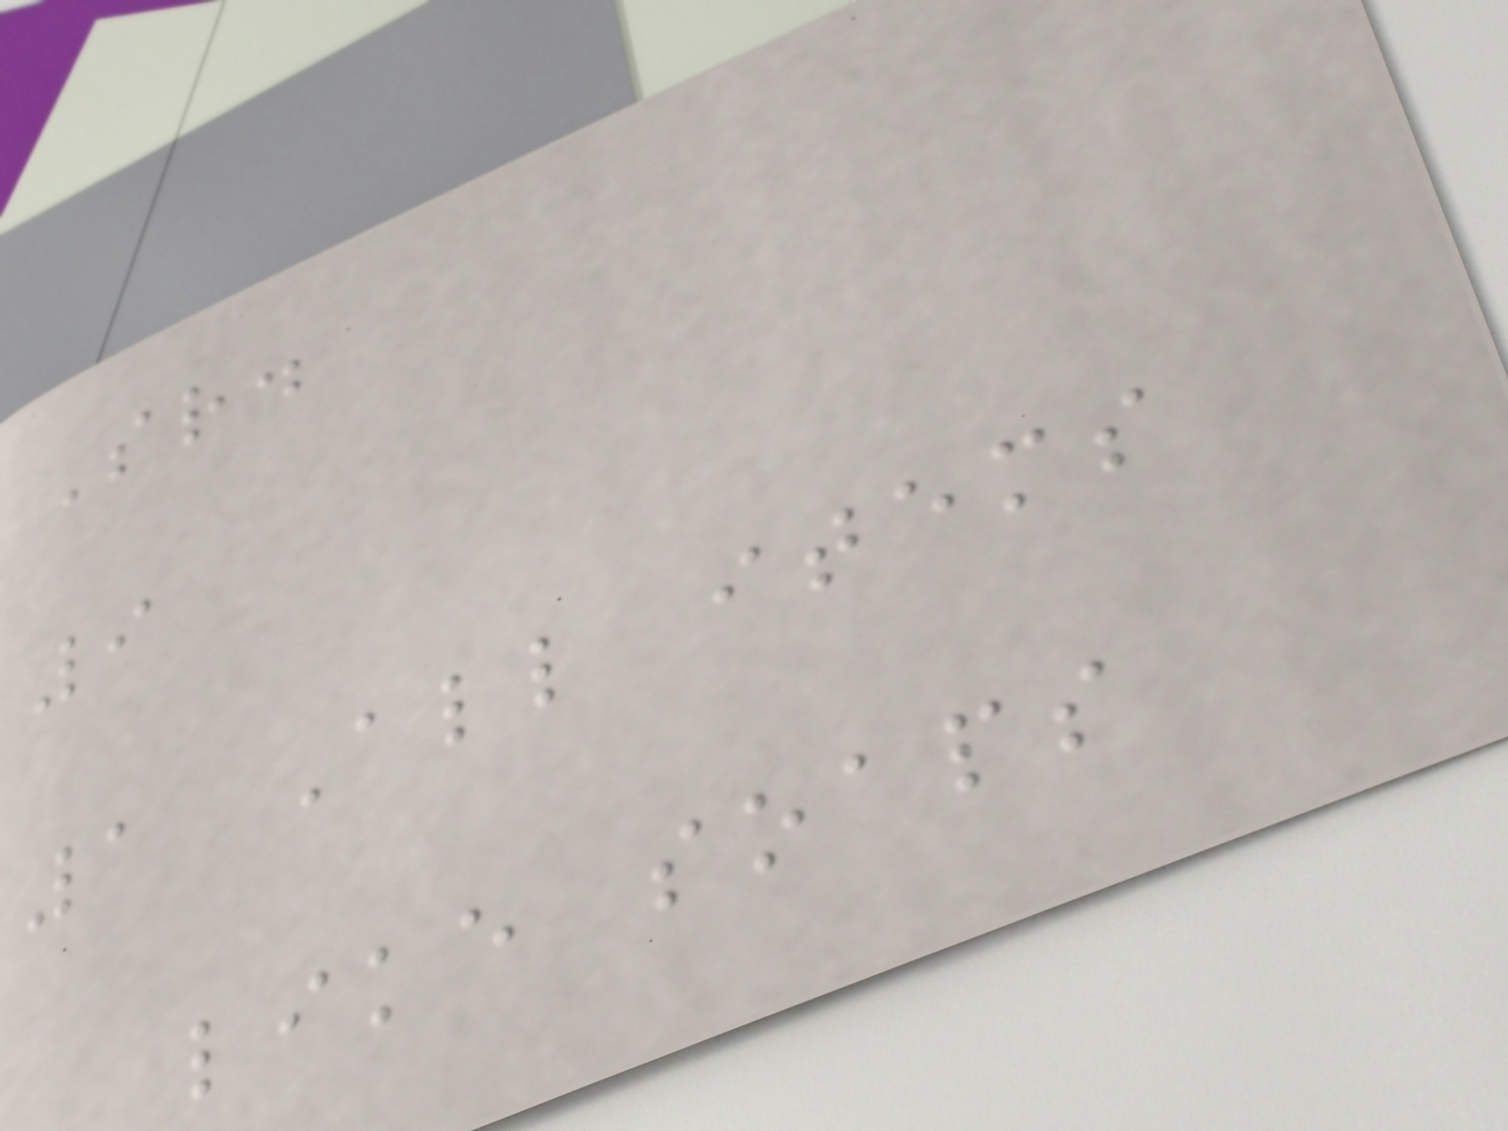Sr.
9
1 All items
like soaps
